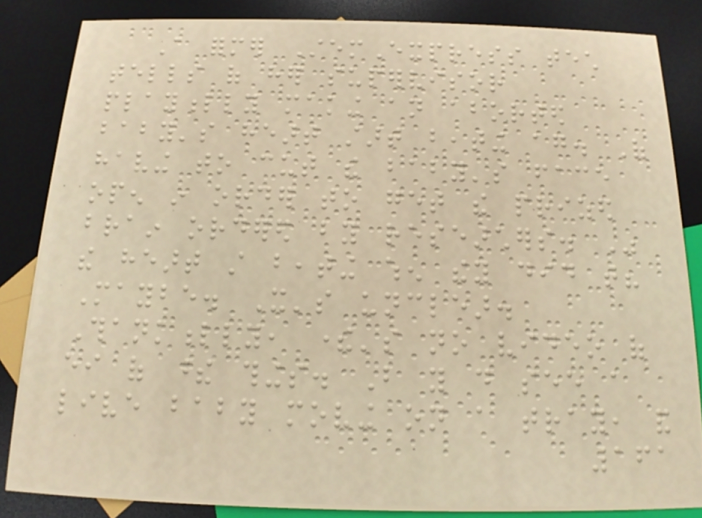A former StemExpress tech
tells of her supervisor
playfully making an aborted
baby's heart start beating again. Of
having to cut the baby's face
open in order to get the prized
brain ordered by researchers. Was
the heart still beating when they did that?
Maybe. It's unclear.
Thankfully, there's no video of
either of these things. But you do see a
live baby moving on a tray, and
161
